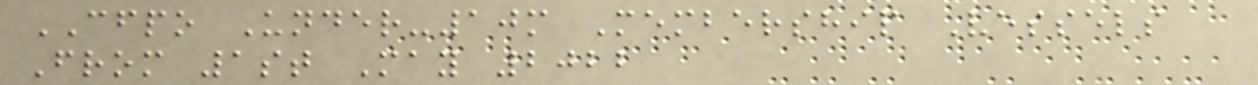CFPO Under-10m Membership Vessels
From 1st May 2022
